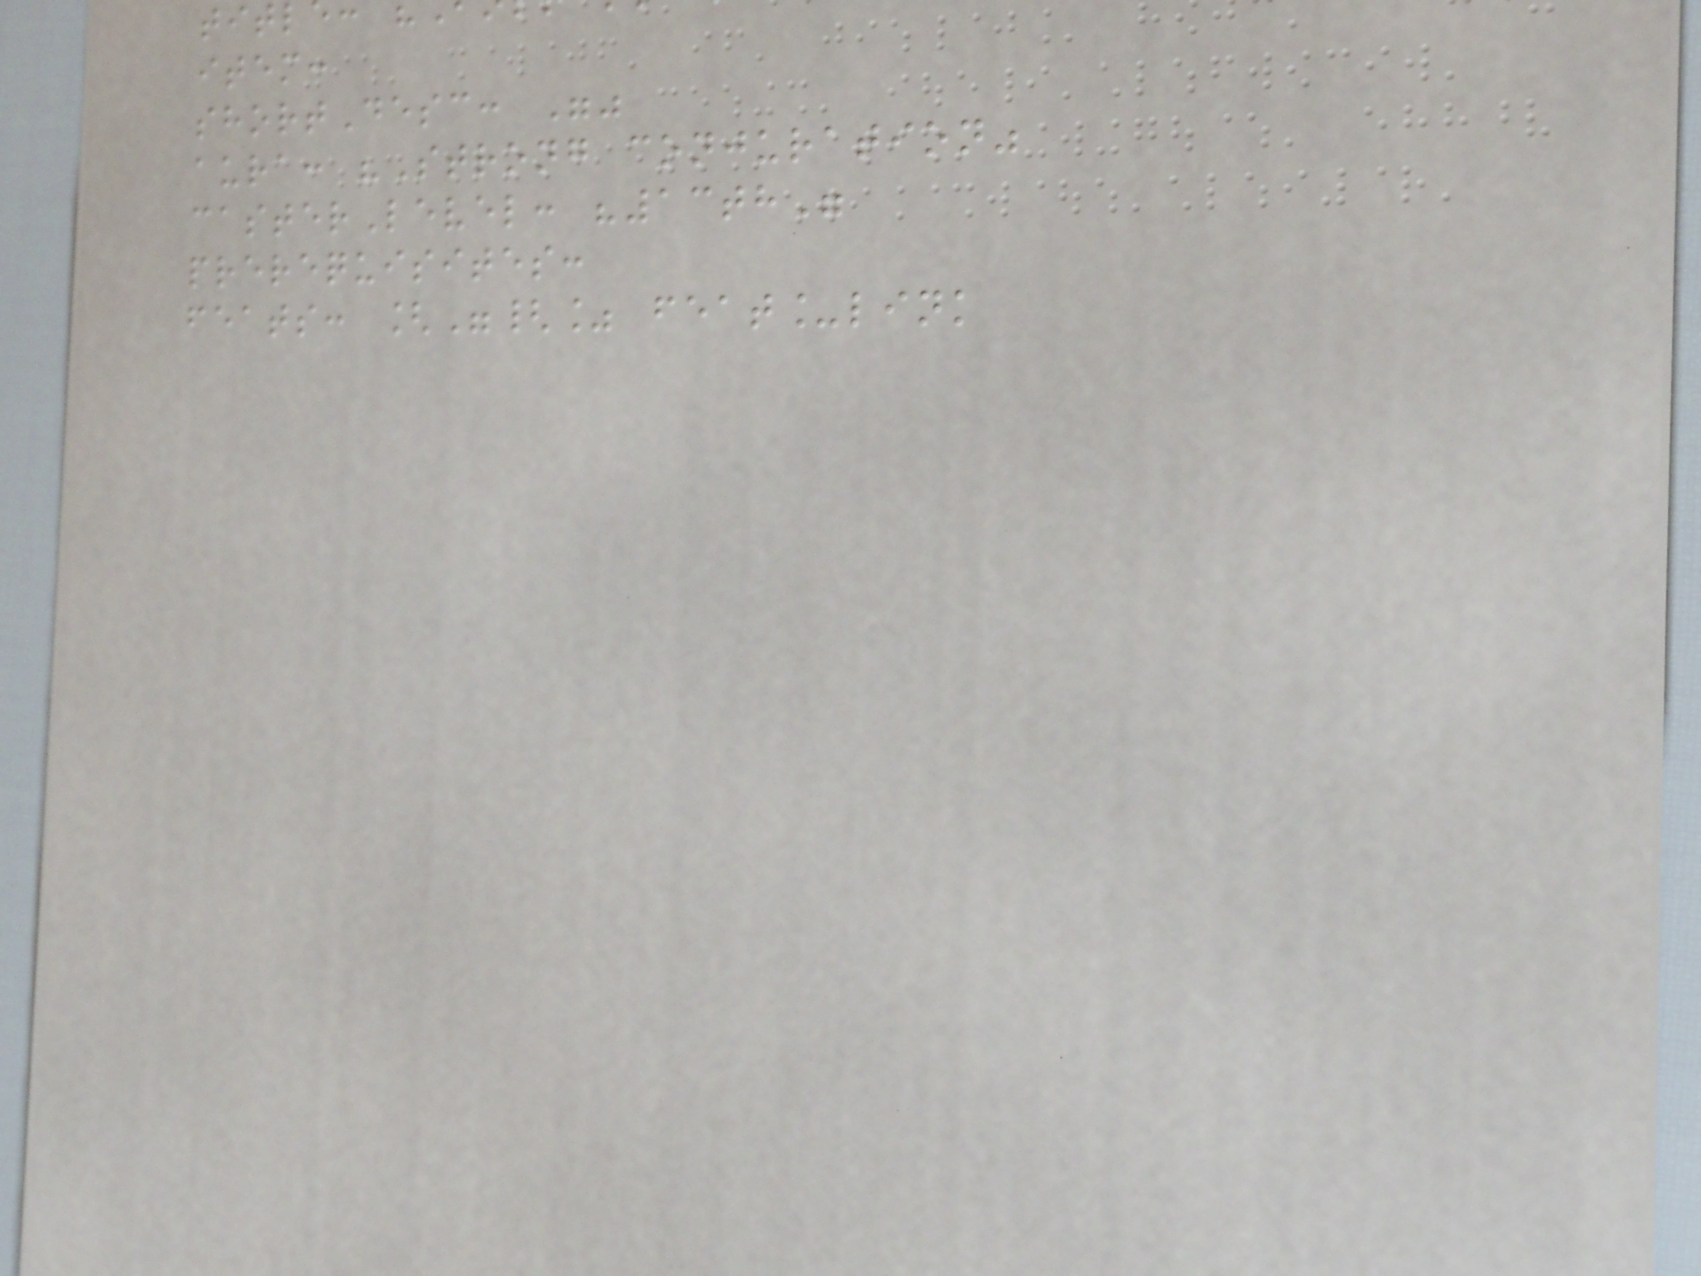item:
shortDesc: ""
aura: "Strong conjuration"
casterLevel: "13th"
prerequisites:
feats: ["{% feat_link
